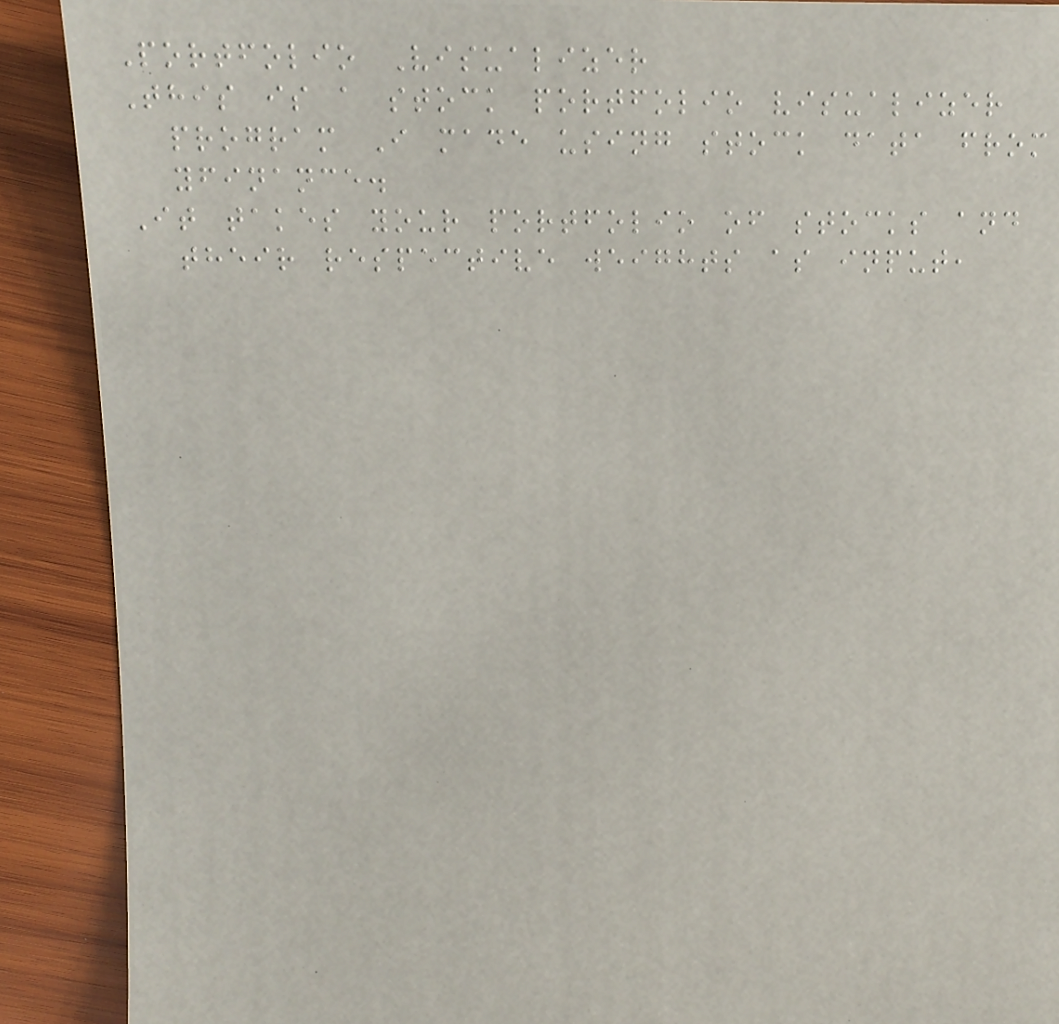Portfolio Visualizer
This is a stock portfolio visualizer
program I made using stock data from
yfinance.
It takes your portfolio of stocks and
their respective weights as input,
